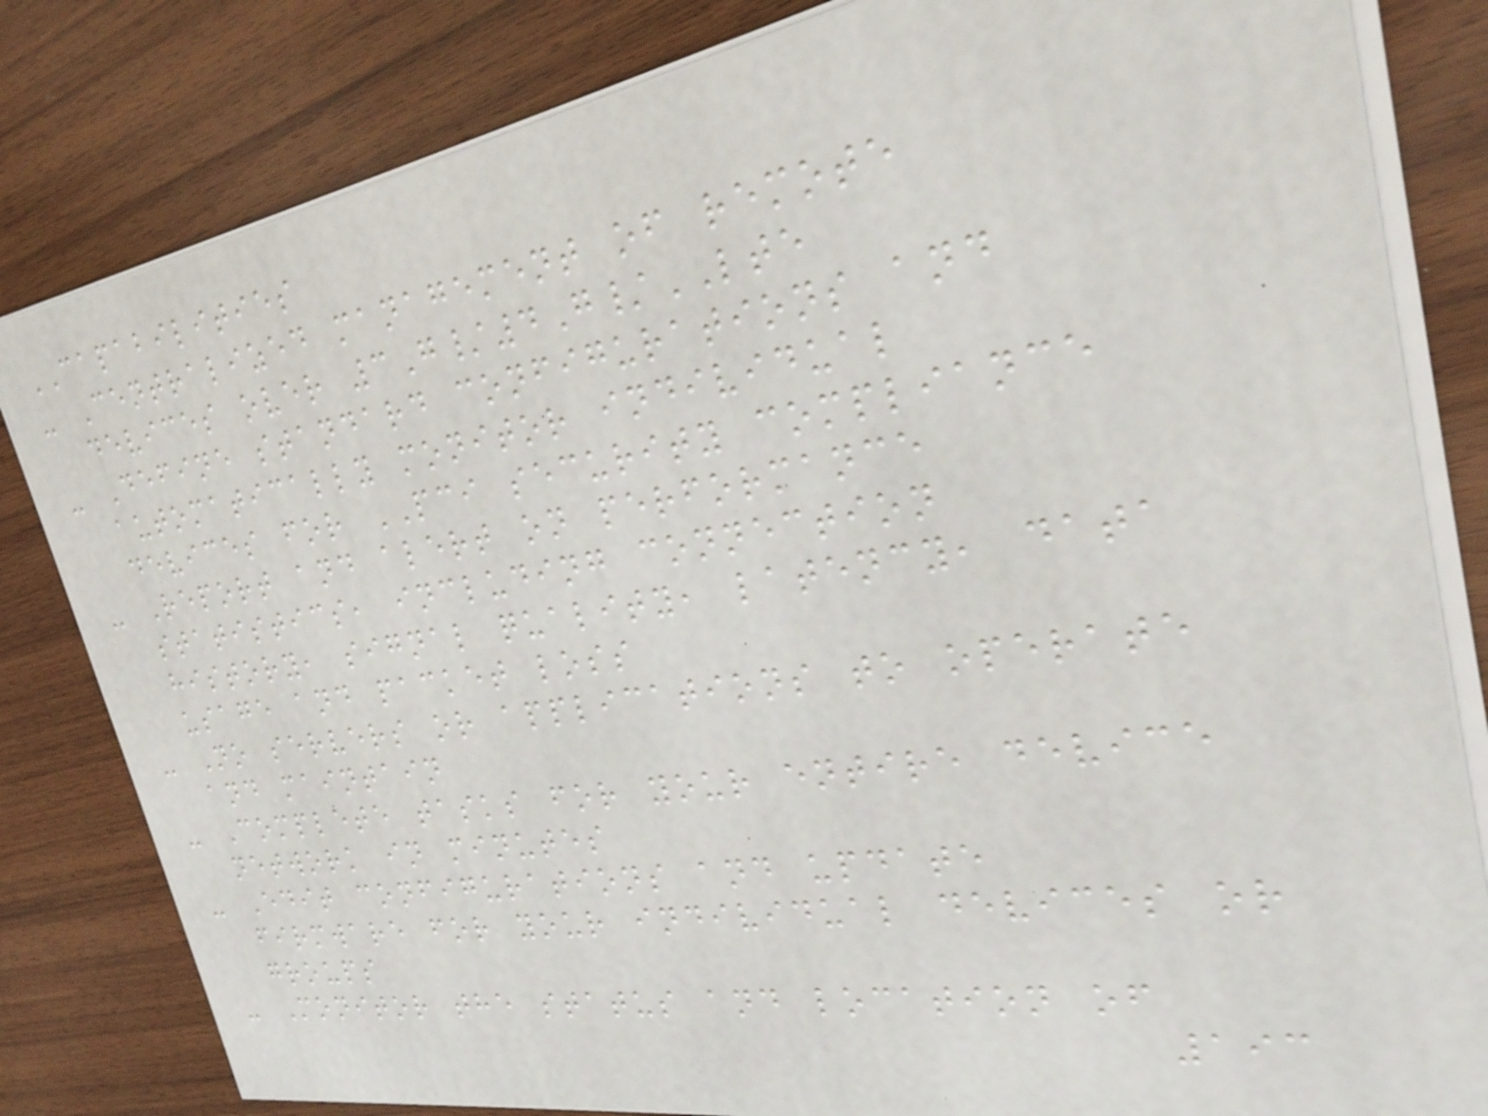CAPABILITIES
- Centralized management of remote
devices over 3G/4G/LTE
- Define standard configurations and
automatically monitor individual
devices for PCI security compliance
- Report and alert on performance
statistics, including connection
history, signal quality, latency, data
usage and packet loss
- No servers or applications to operate
and maintain
- Complete tasks for your entire device
network in minutes
- Edit configurations and update
firmware for your individual devices or
groups
- Monitor the status and location of
193
